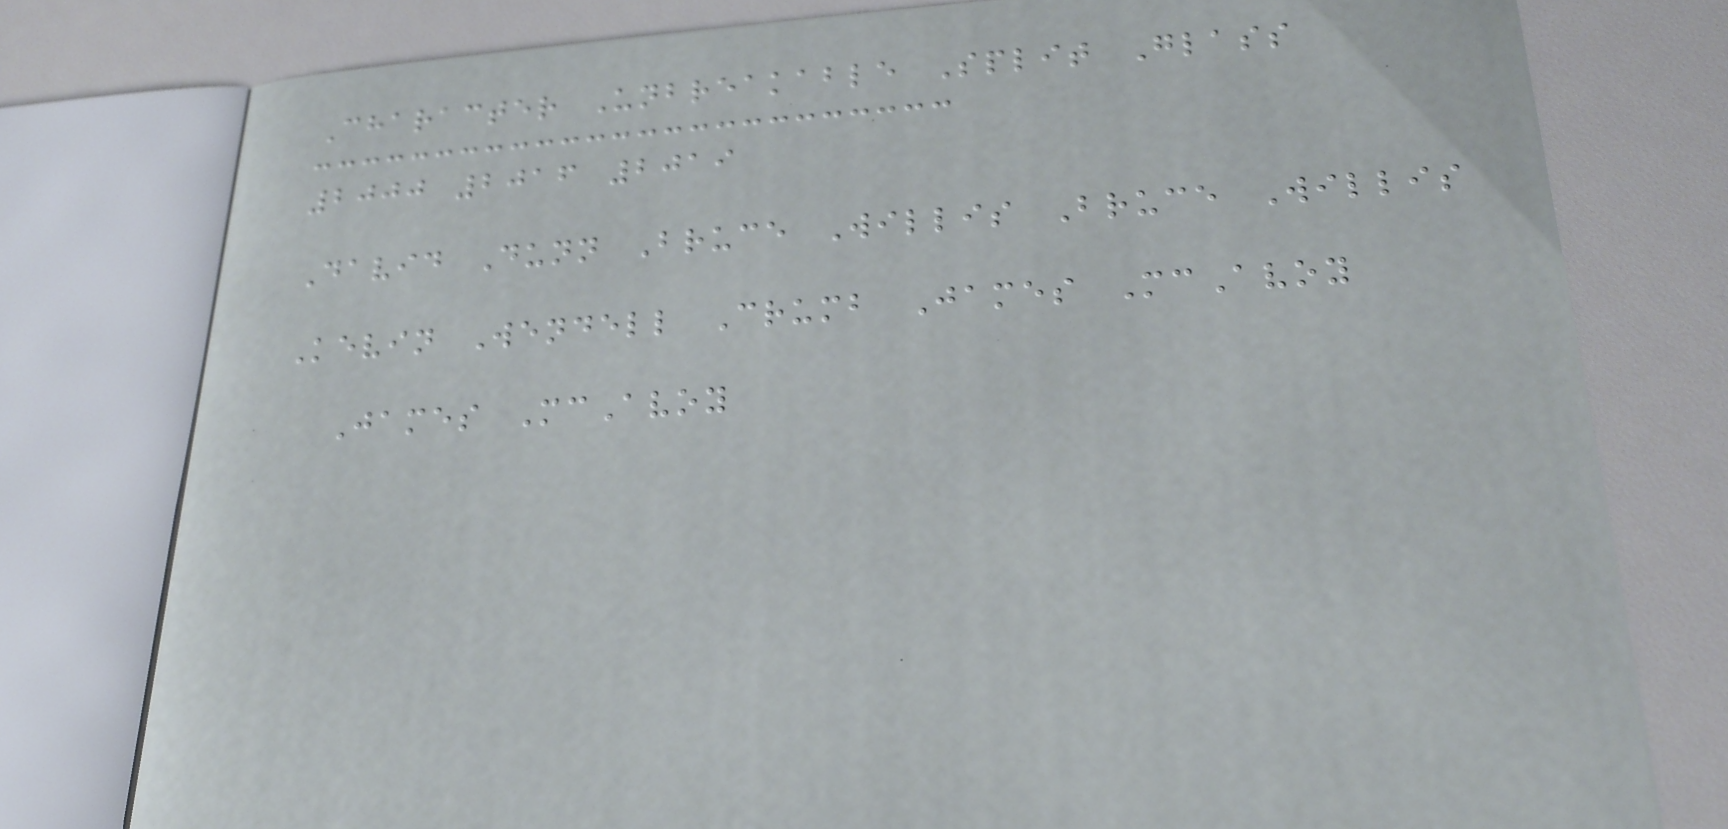Character Unbreakable Split Glass
2000 2016 2019
David Dunn Bruce Willis Bruce Willis
Kevin Wendell Crumb James McAvoy
James McAvoy
